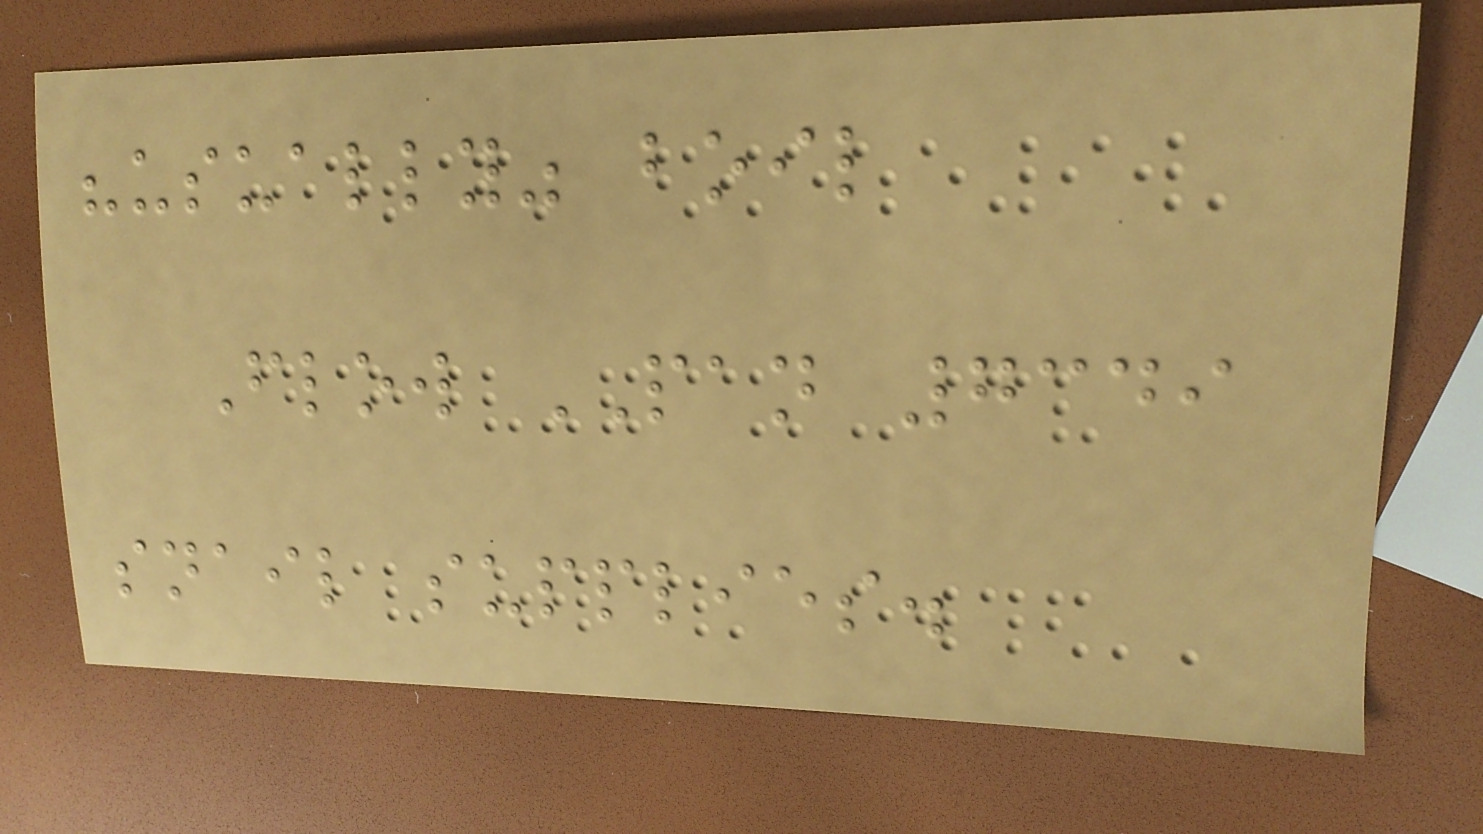"usually" boil
Flow PAN 7349
snail supplies.
